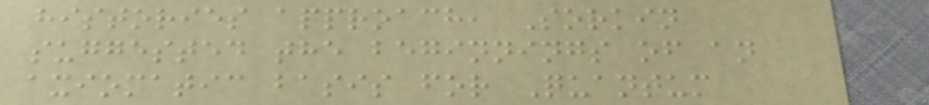histories approach, Sorkin
suggested the beginnings of an
axiomatic basis for Quantum
